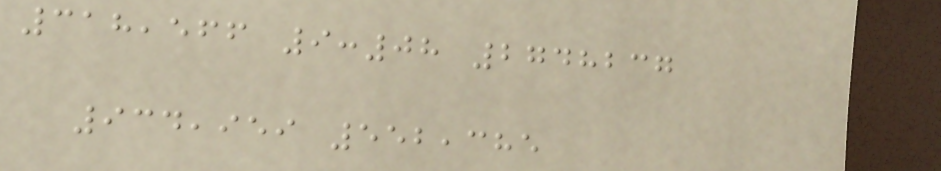318,566 9:08 2748237
934,959 552,385
